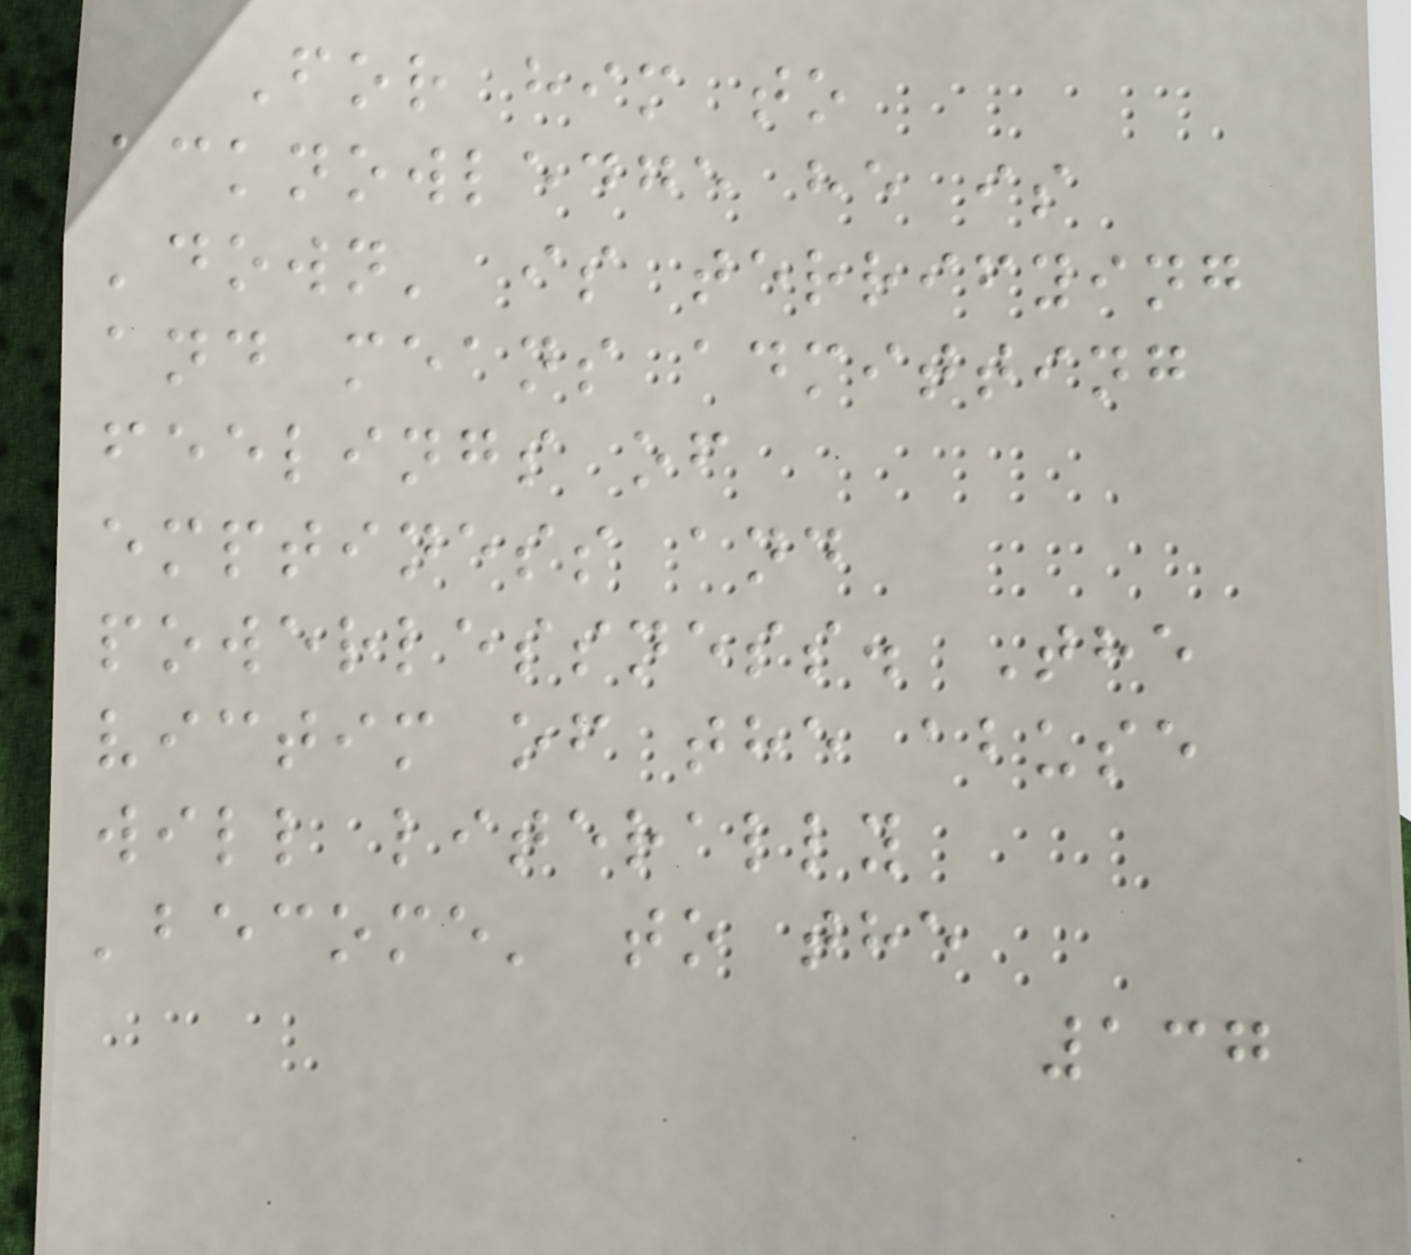For him to
acknowledge he is
'down' is terrifying
and means admitting
feelings of
emptiness and
powerlessness. The
victim of the abuse
will literally
'become' to the
137
